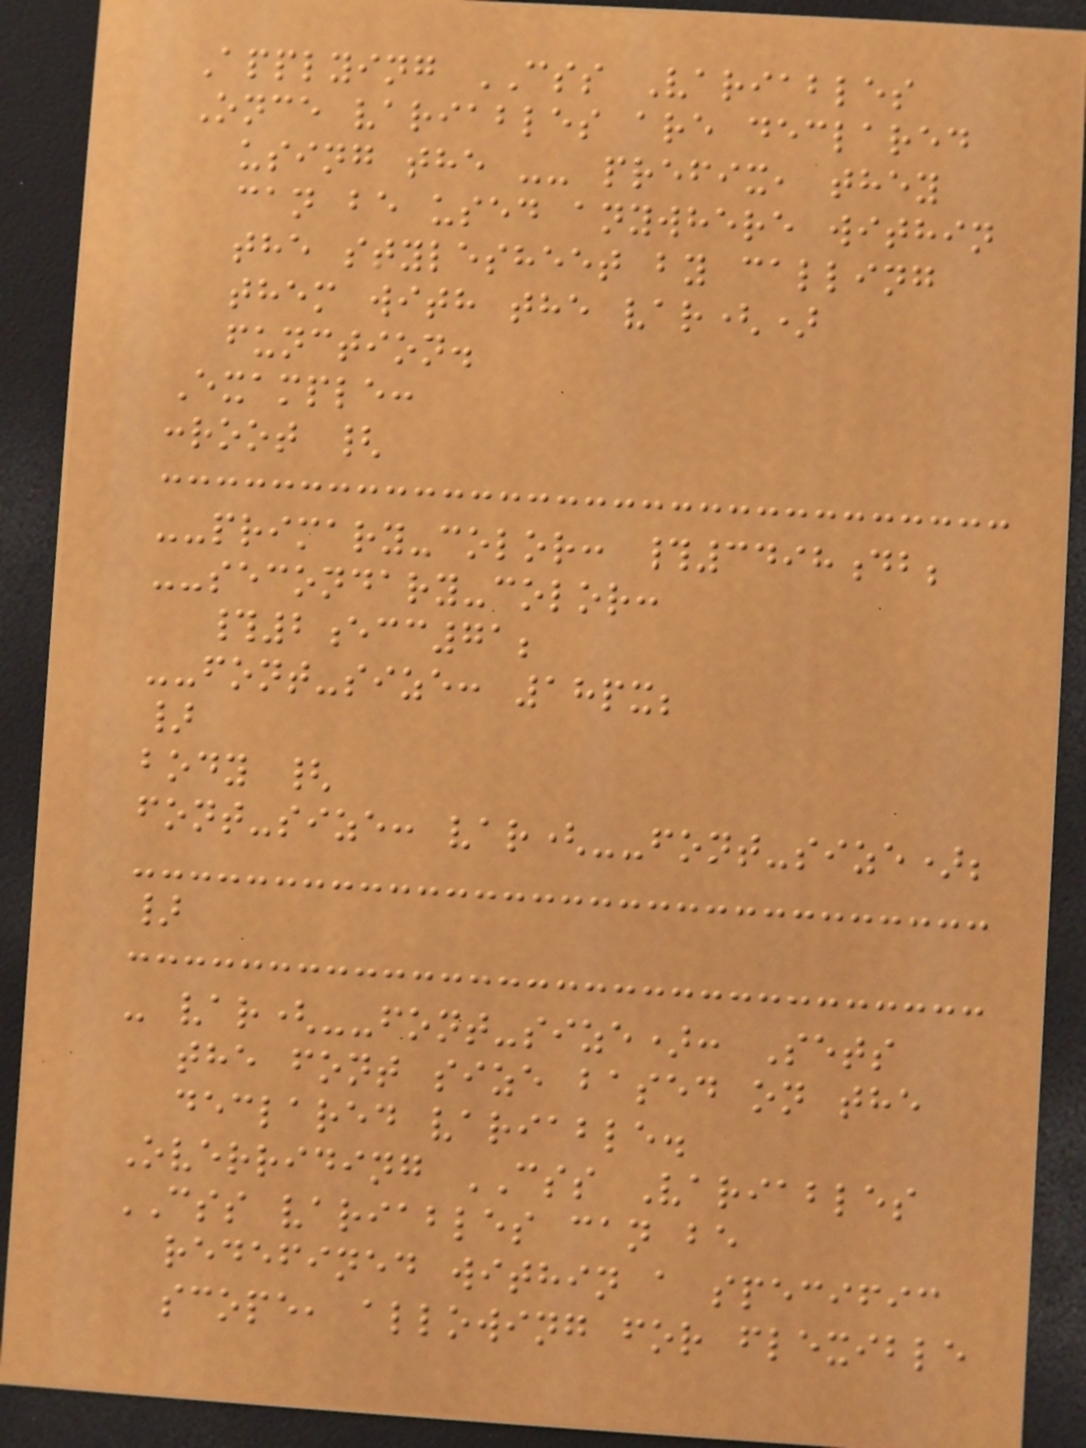Applying CSS Variables
Once variables are declared
using the -- prefix, they
can be used anywhere within
the stylesheet by calling
them with the var()
function.
Example:
:root {
--primary-color: #3498db;
--secondary-color:
#2ecc71;
--font-size: 18px;
}
body {
font-size: var(--font-size);
}
- var(--font-size): Sets
the font size based on the
declared variable.
Overriding CSS Variables
CSS variables can be
redefined within a specific
scope, allowing for flexible
